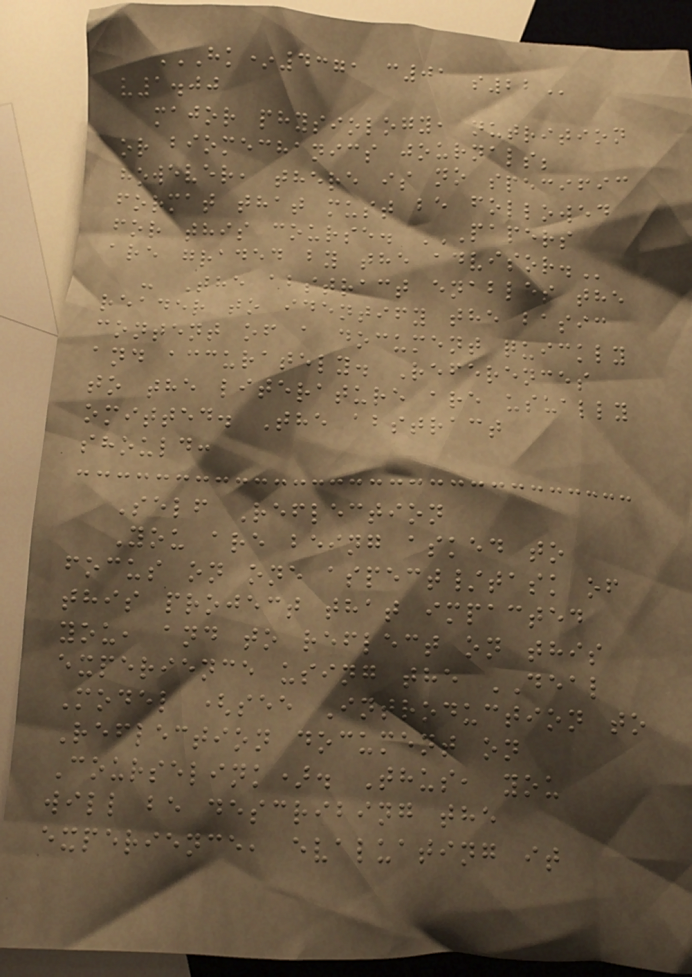HK*4371 C01 S22
v1.00
major physiology, nutrition
or biomechanics journals;
however, there is no specific
format that must be followed
for this course. PAPERS
ARE GRADED BY THE ADVISOR.
- The abstract enables the
reader to identify the basic
content of a document quickly
and accurately. References
to the literature are usually
omitted. The abstract
should:
Self Reflection
You are being asked to
focus on one aspect/task of
this project that impacted
you, and to reflect on this
experience using the DEAL
Model (see Introduction to
Reflection document on
Courselink). Thus, you
will be describing the
experience, evaluating it
